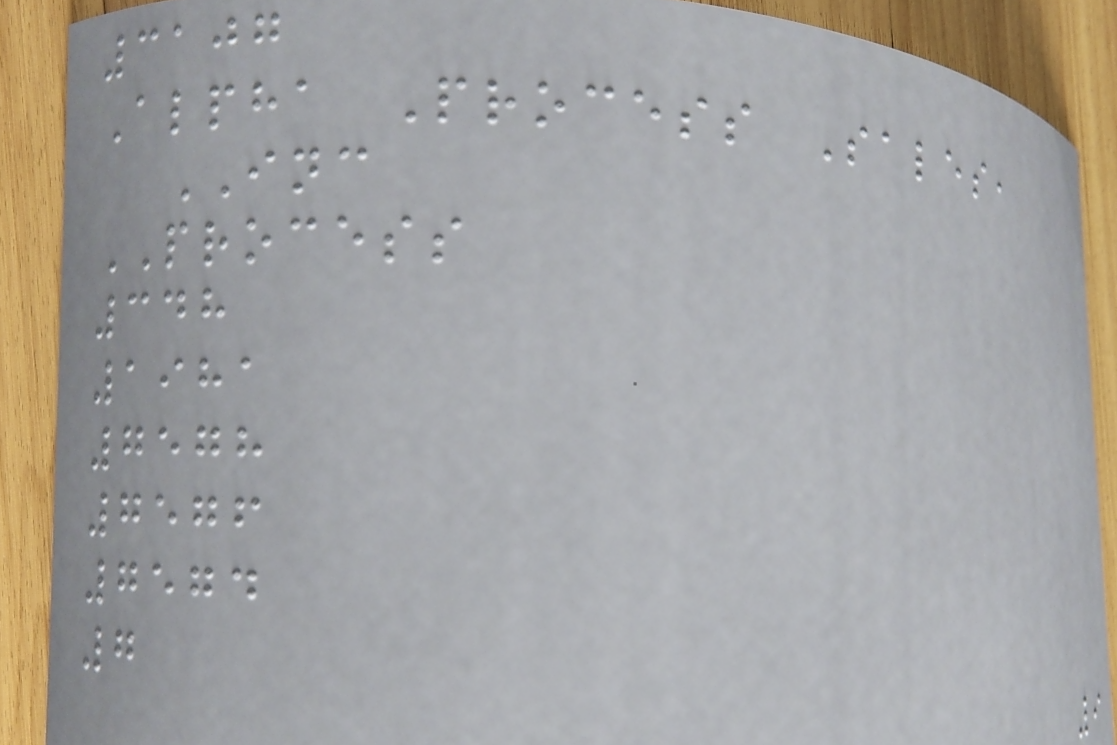3107
Alpha Process Sales,
INC
PROCESS
348
1981
7578
7576
7574
7
9
